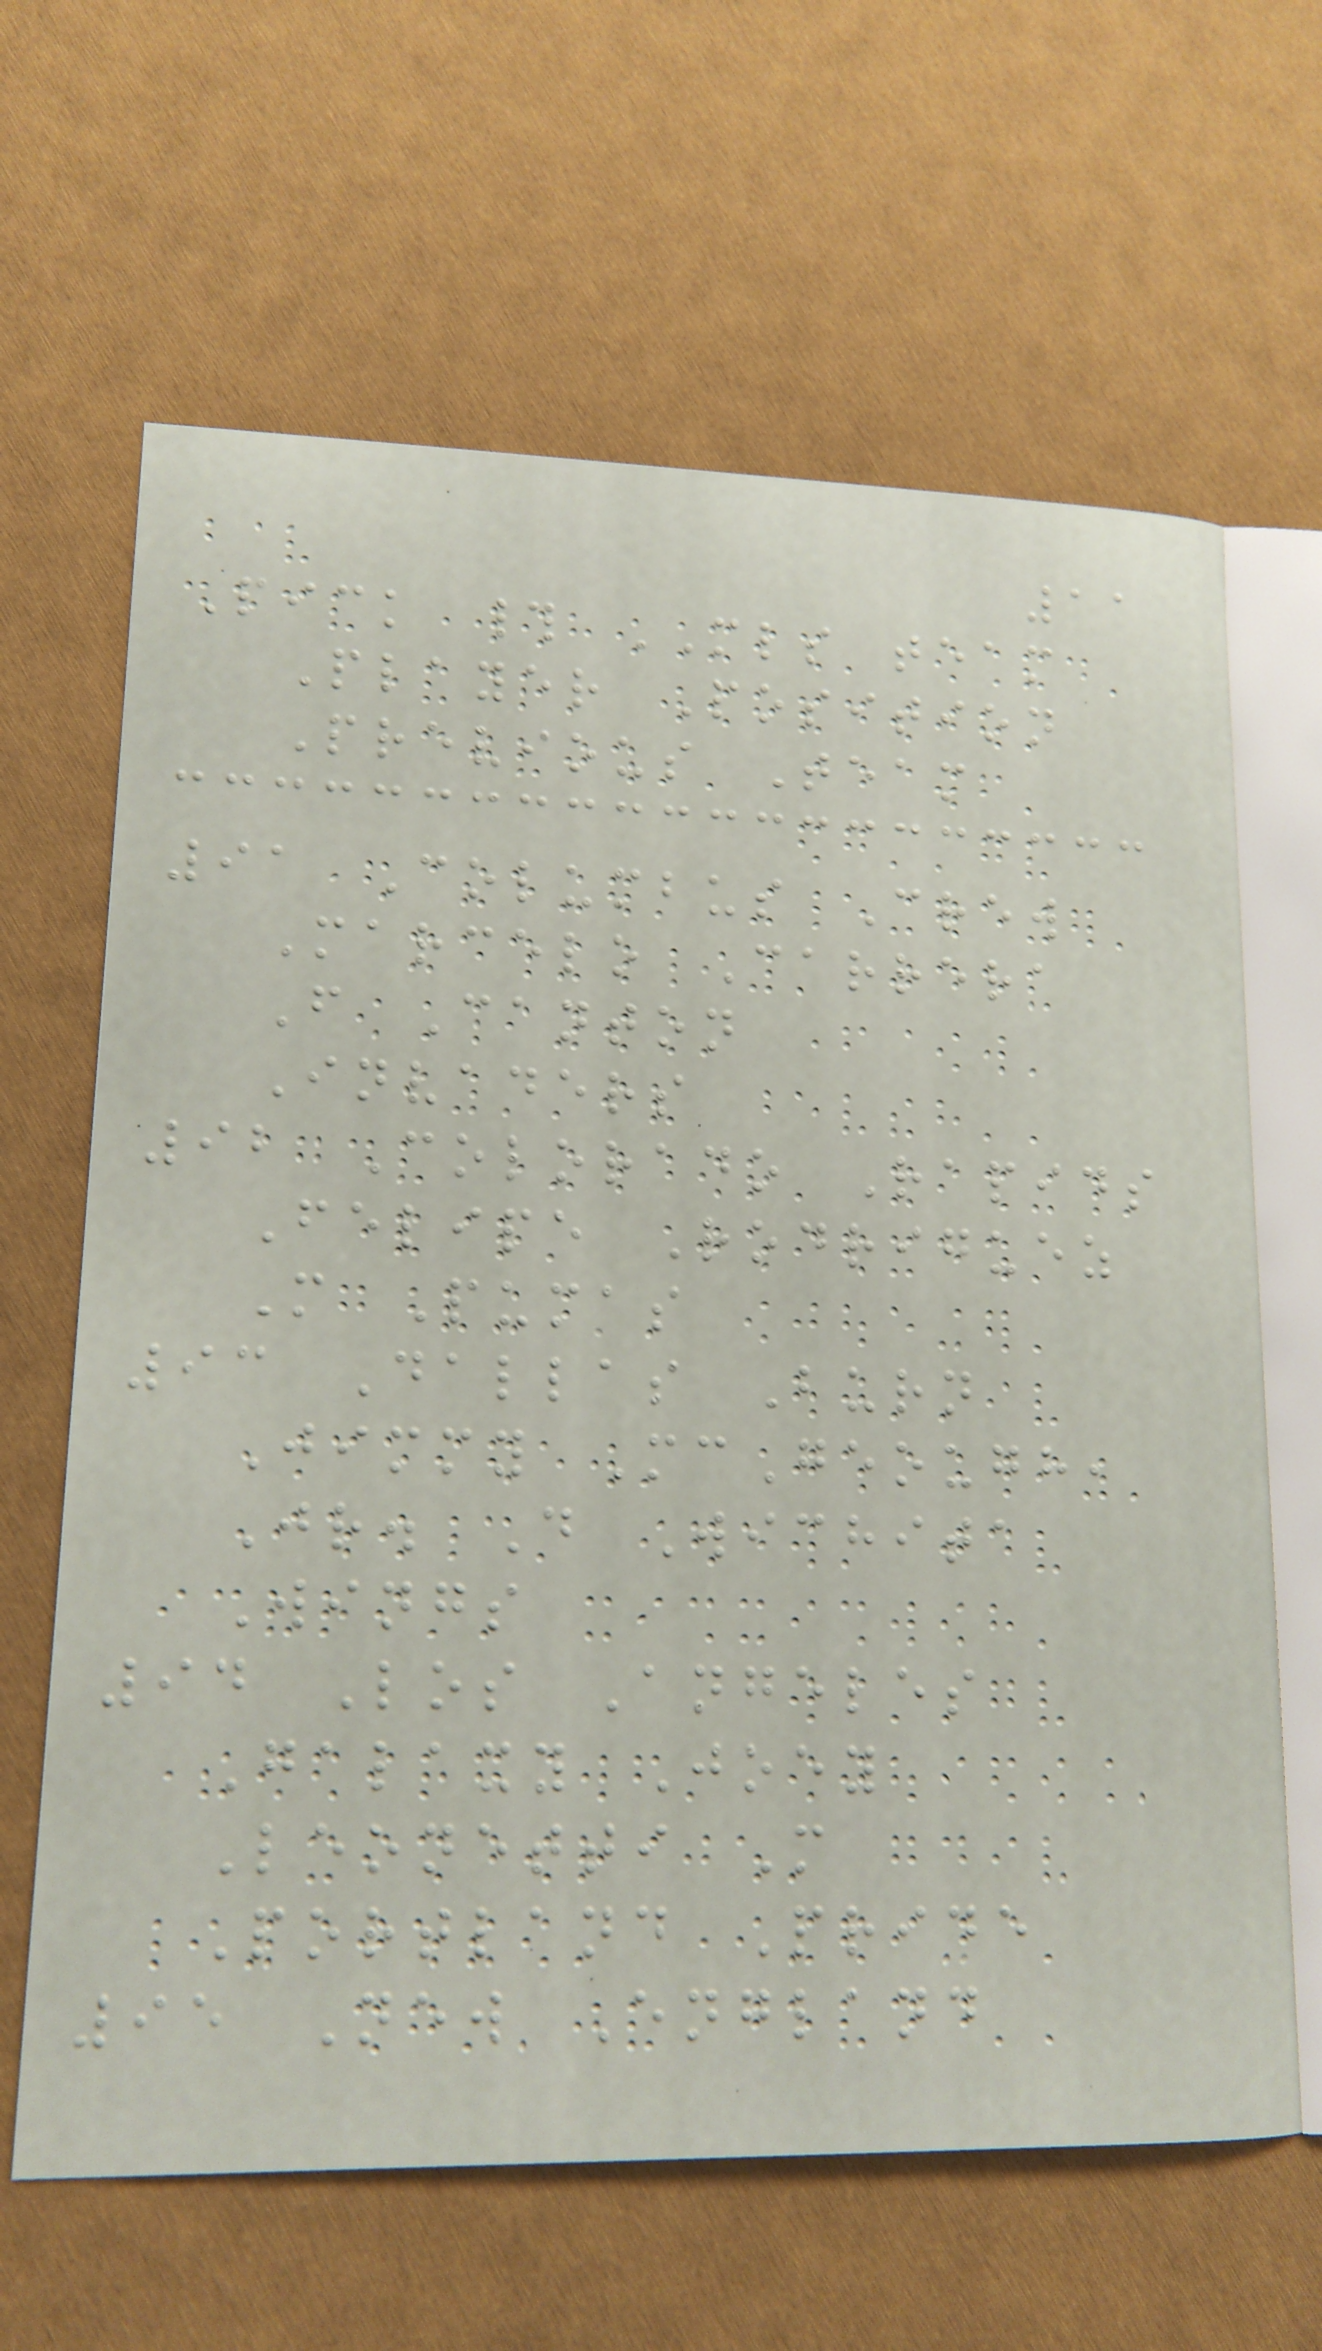11
Pick # MLS team
Player Position
Previous Team
91 Columbus Crew
Marcelo Carrera
F Canton
Invaders
92 Colorado Rapids
Felipe Rodriguez
M Pumas
93 Dallas Burn
Jimmy McGeough,
Jr. D Wichita
Wings
94 Los Angeles
Galaxy Joey
Leonetti M
Portland Pride
95 New England
